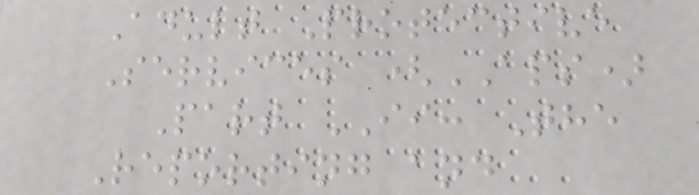Adult Protective
Services (APS)
Part II: The
Reporting and
